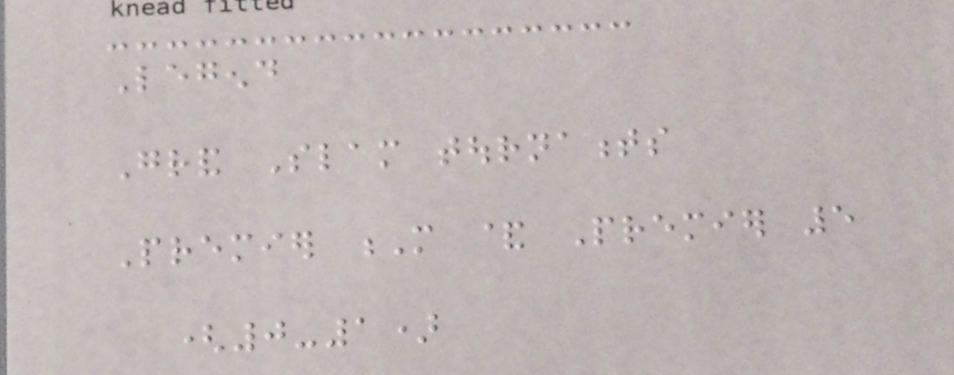Legend
Grand Slam tournaments
Premier M & Premier 5
(0-1)
